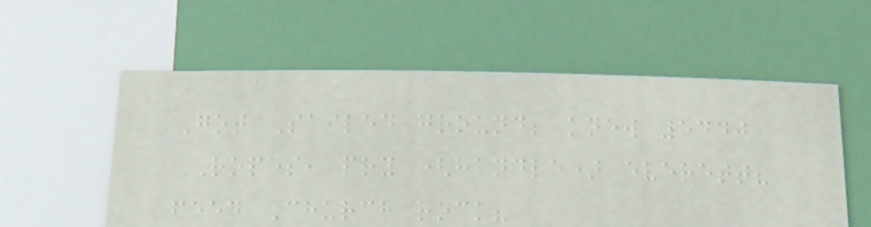Got Sailed ground; knew 5440
ROPES, pry (handle) everett?
feed Church rock?
